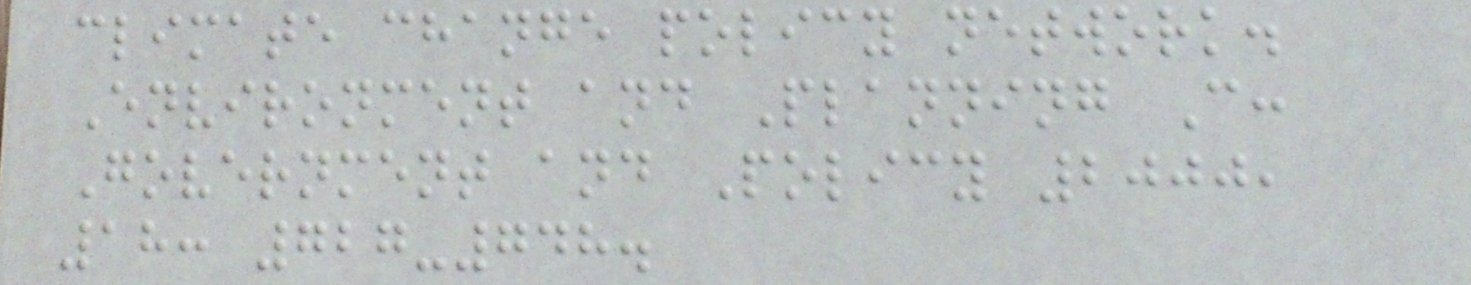climate change policy network.
Environment and Planning C:
Government and Policy 2000,
18: 727-748.
